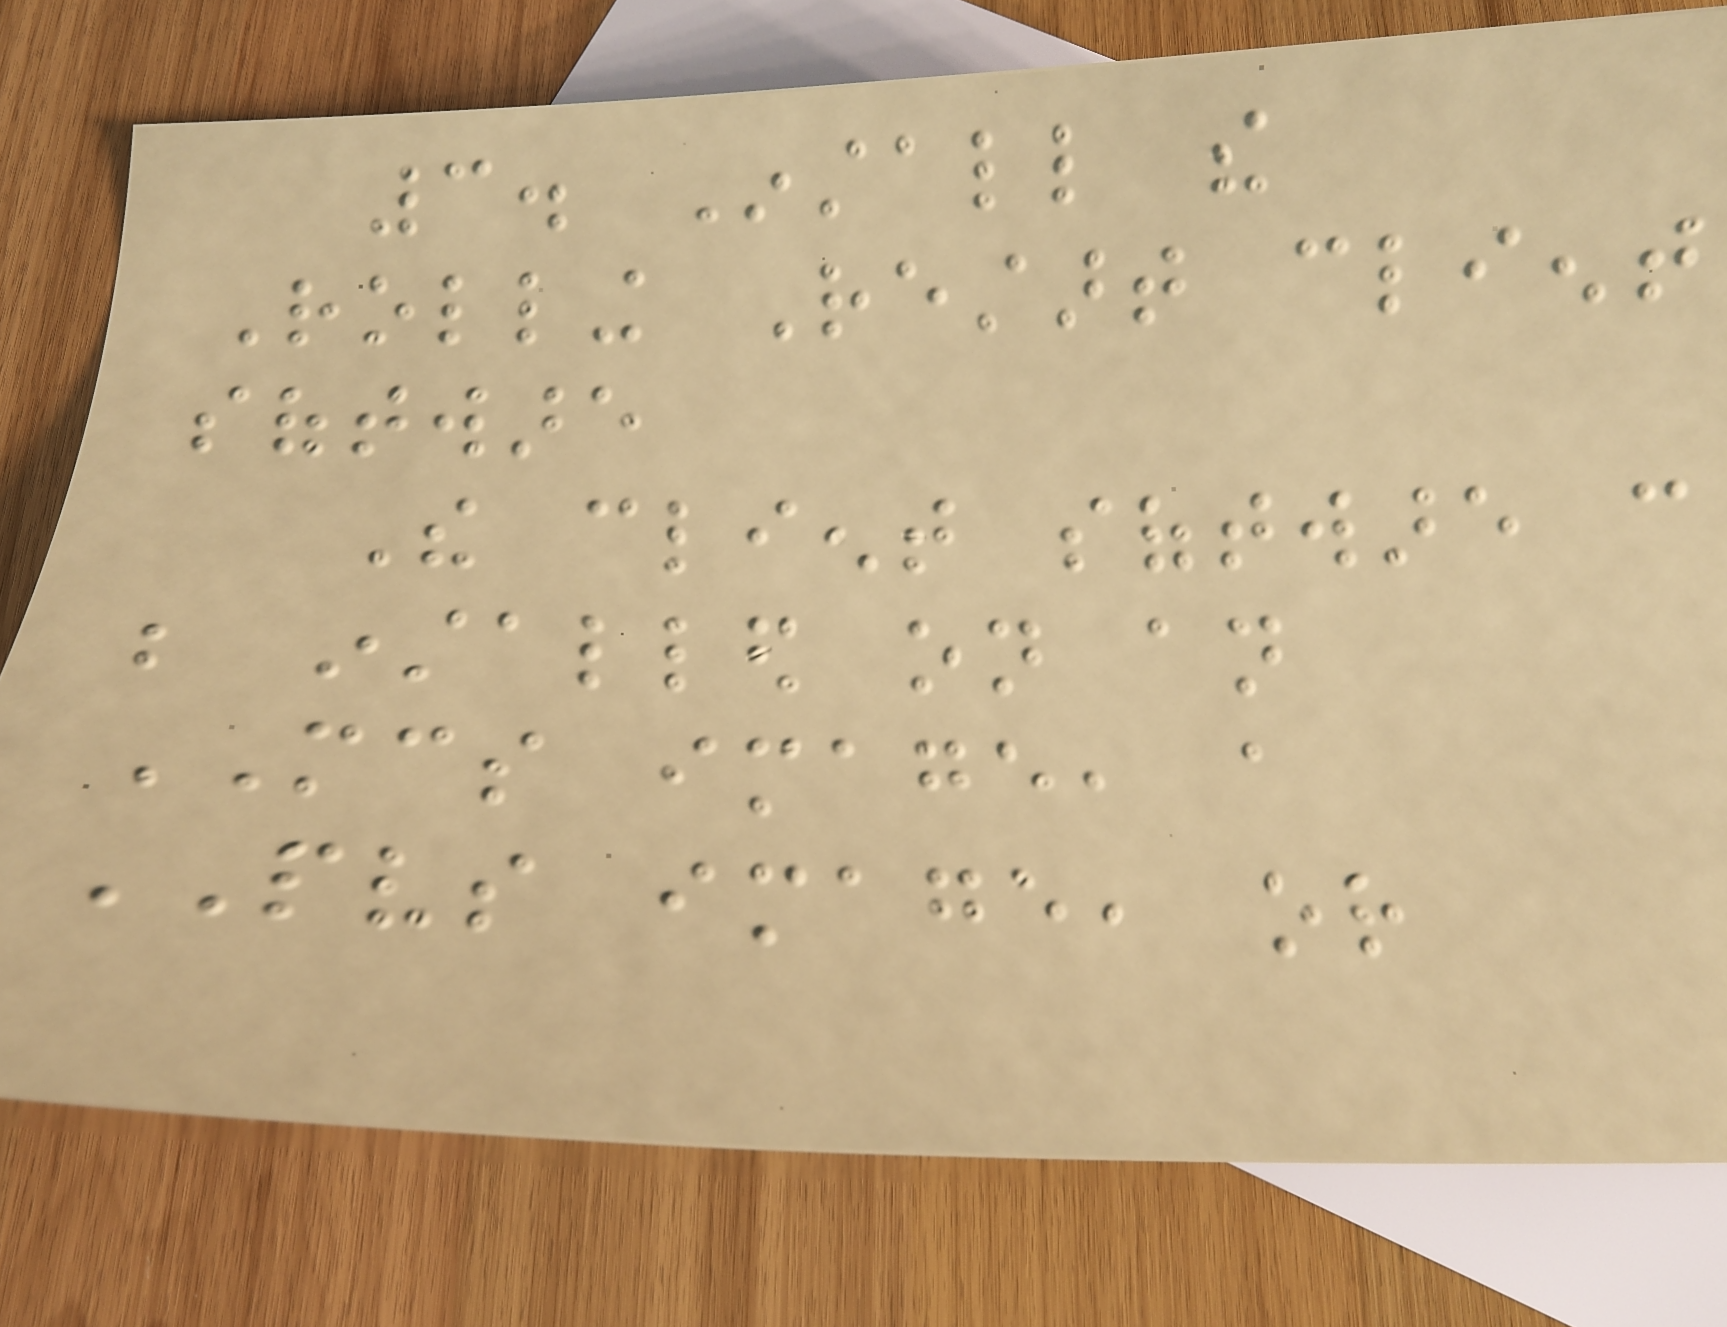3. Install the
Rolling Restart client
software
The client software can
be installed on an
MCS image, a
PVS image, or
